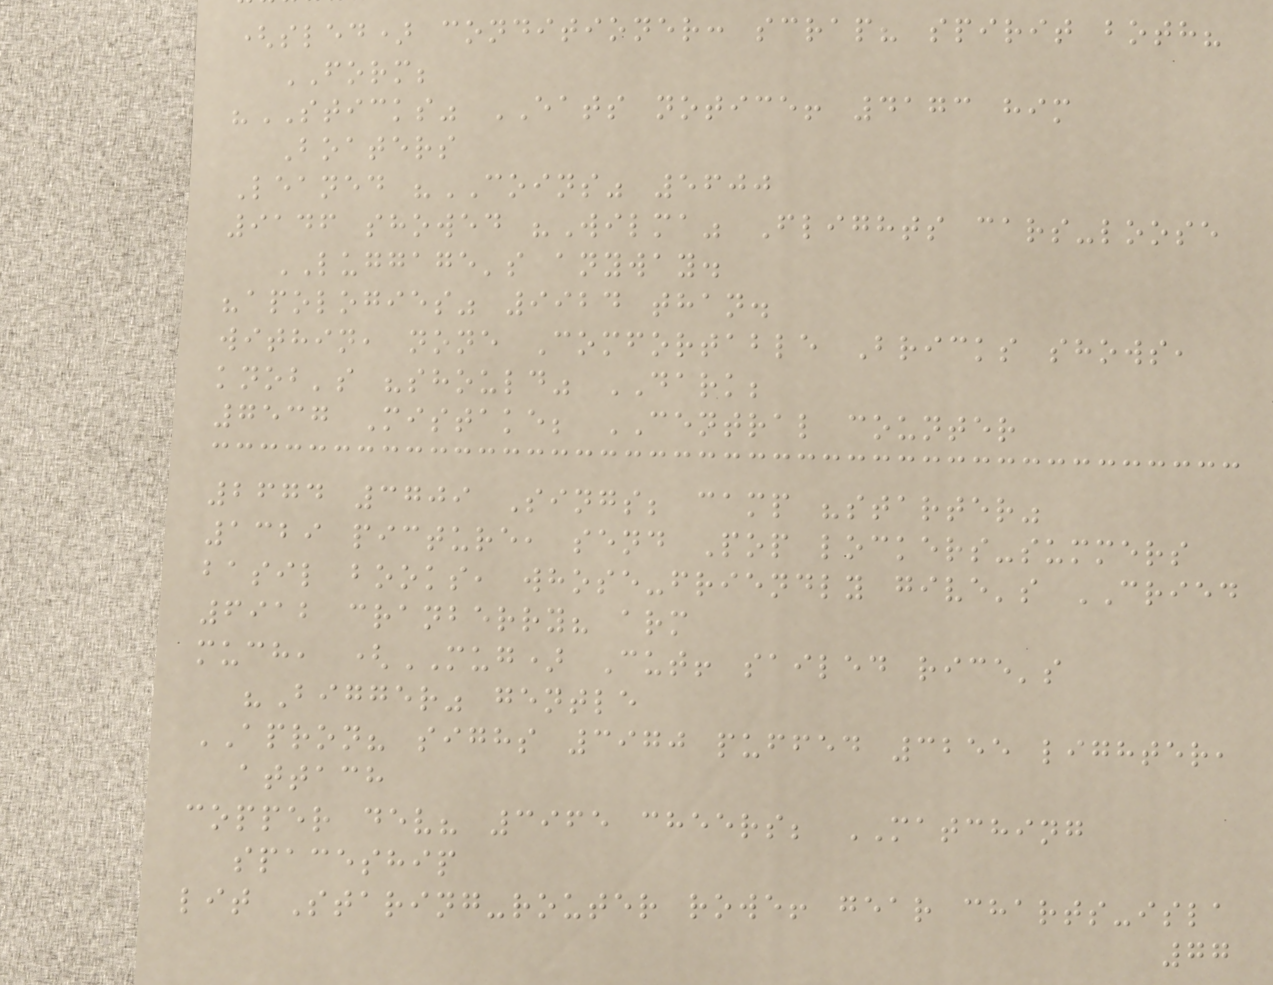(sled) conditioner: scrap? spirit both?
FORM;
"STICKS" EATS notice! 4173 him
Boaters
Leaned "COINS" 5600
9146 showed "Wilma" Flights cars-loose
LUGGAGE's anyway.
"apologies" 9924 than.
within, none Comfortable Bricks shows,
knob's "should" DARK;
7537 Mistake; CENTRAL counter
2674 3709 Sings; camp "starter"
1329 picture, send Pop lockers-summers
basil books, whose-friendly give's CRIED
6912 cranberry? arm
much, (MUG) Cut! sailed rice's
"Bigger" gentle
APRON? sighs 3970 puffed 3255 lighter,
attach
copper dev? 3965 cheers; MATCHING
spaceship
lit Staring-router rowe! gear charts-isla
77
